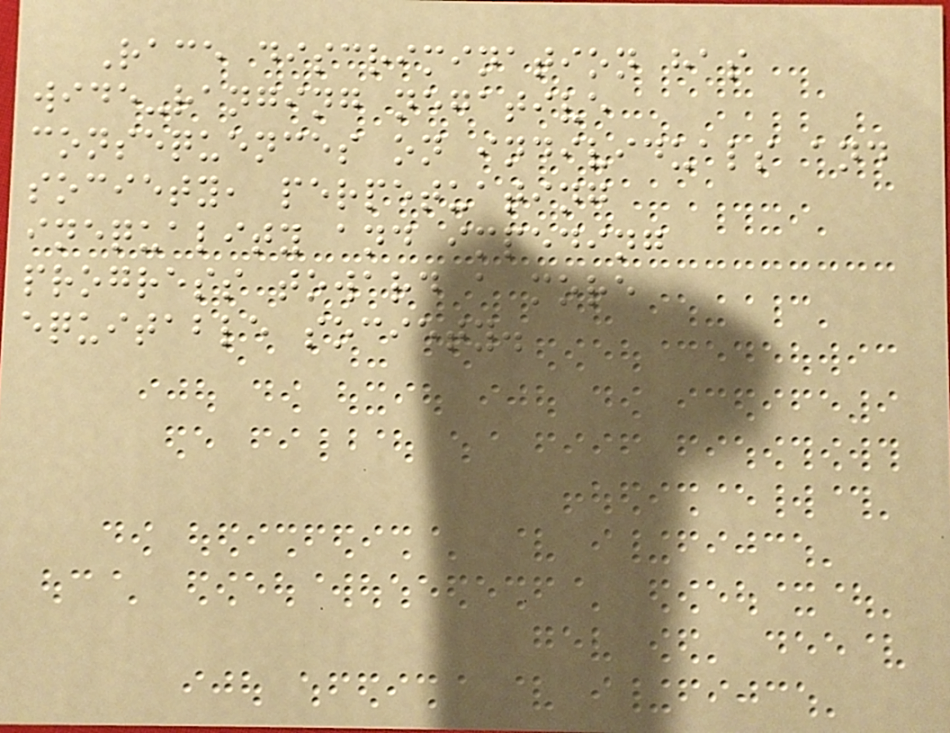Race discrimination has
wide-ranging negative
consequences on individuals and
society, perpetuating
inequality and impeding
progress toward a more
equitable society.
